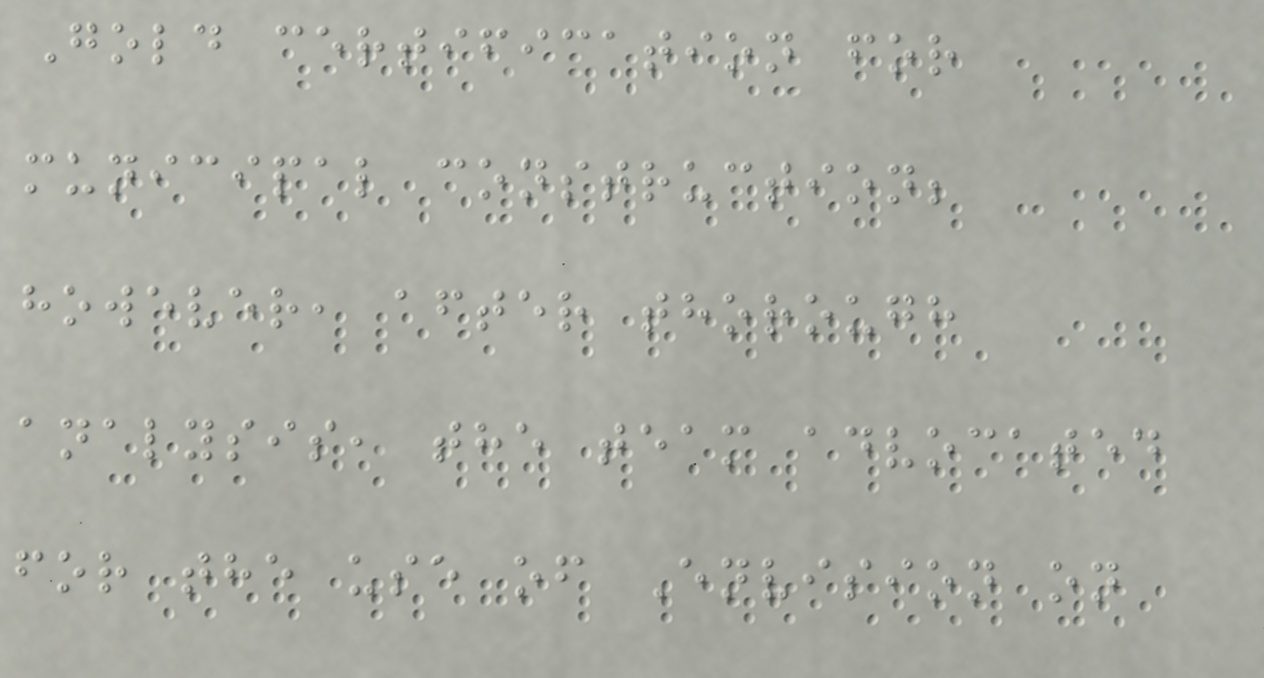Gold certification for
municipal construction;
however, after thorough
analysis, the team advocated
for the use of Envision on
